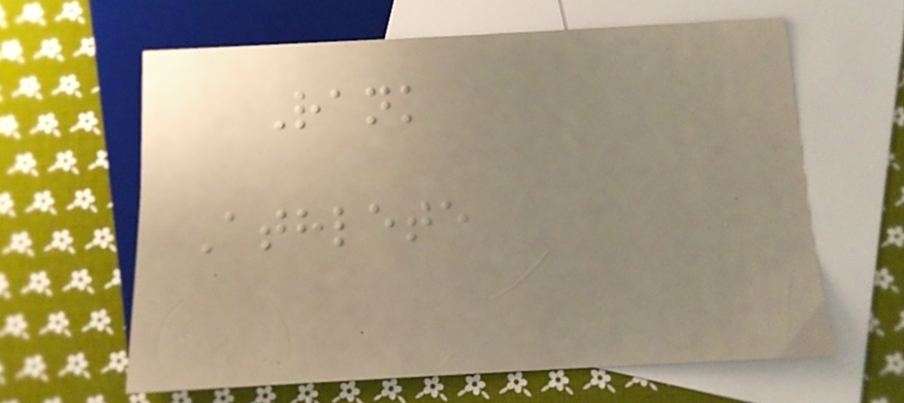Rank
Athlete
